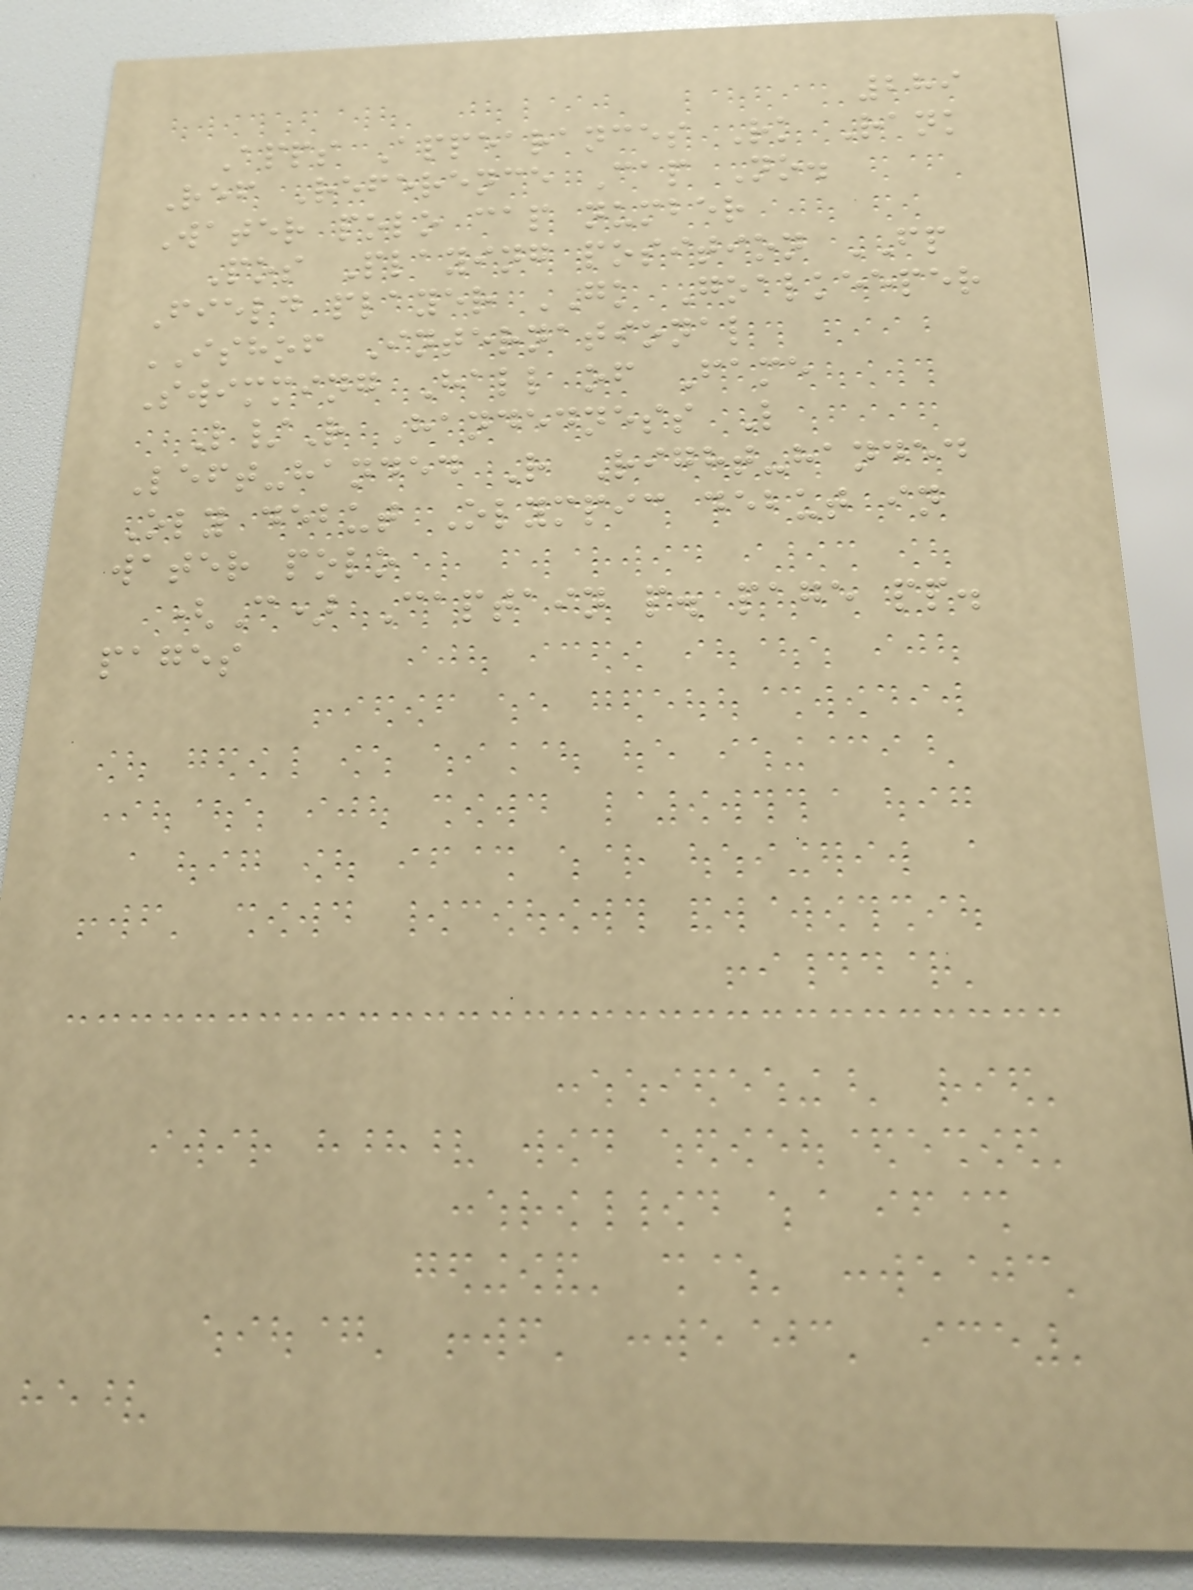289
Apps Appearances Rk Rank
Ref Reference Cap No.
Water polo cap number
Pos Playing position FP
Field player GK Goalkeeper
ISHOF International
Swimming Hall of Fame
L/R Handedness L
Left-handed R Right-handed
Oly debut Olympic debut in
water polo
(C) Captain p. page pp.
pages
